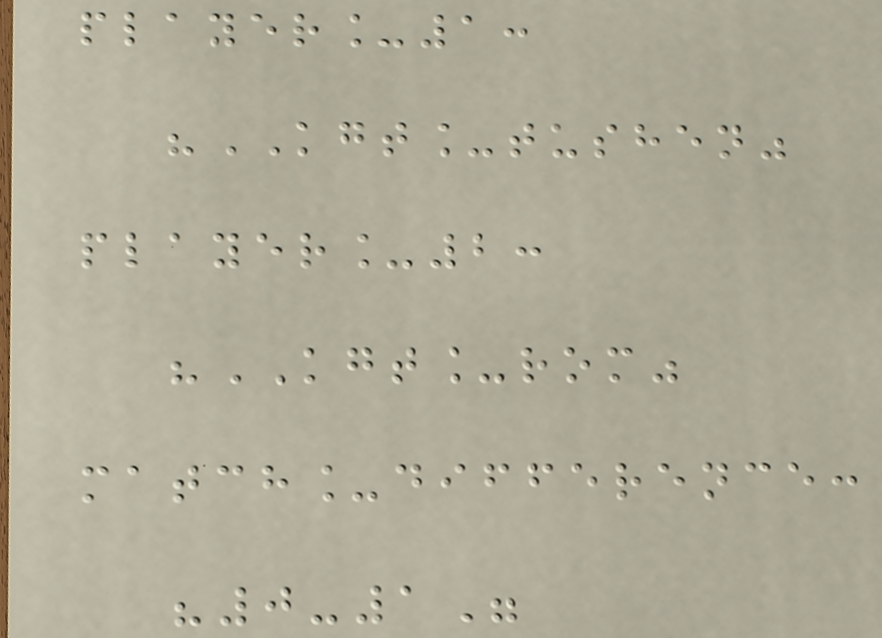player_1:
"KGT_tushen"
player_2:
"KGT_rom"
match_difference:
"0-1"
